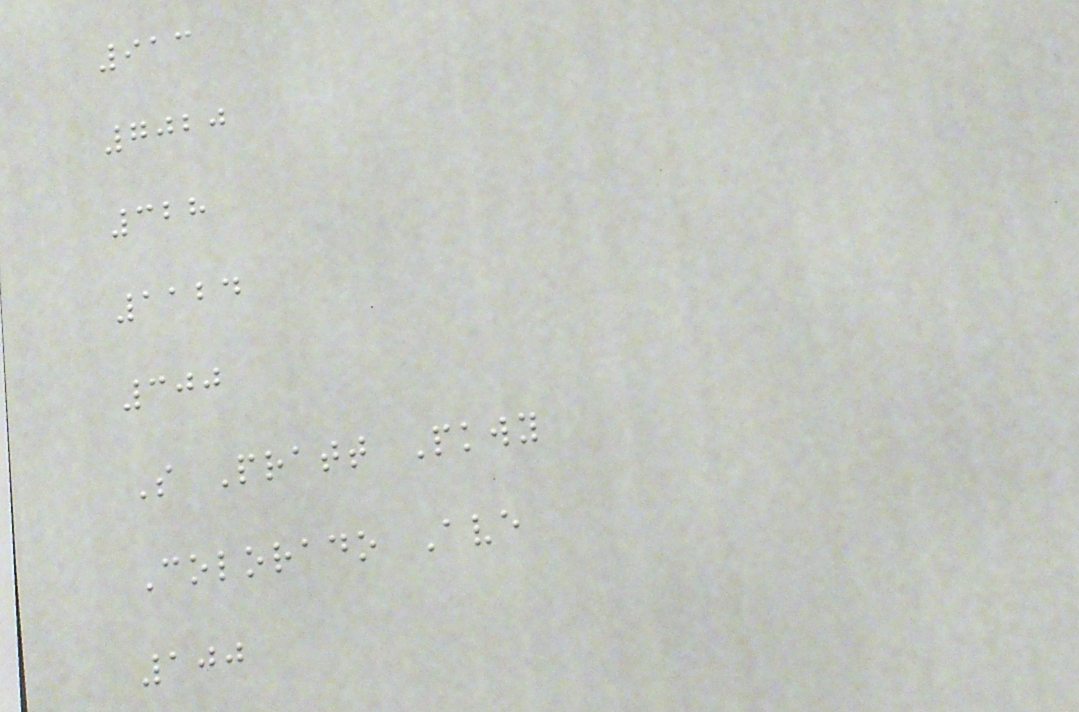913
7020
328
1124
300
S Pratt Pkwy
Colorado Ave
100
